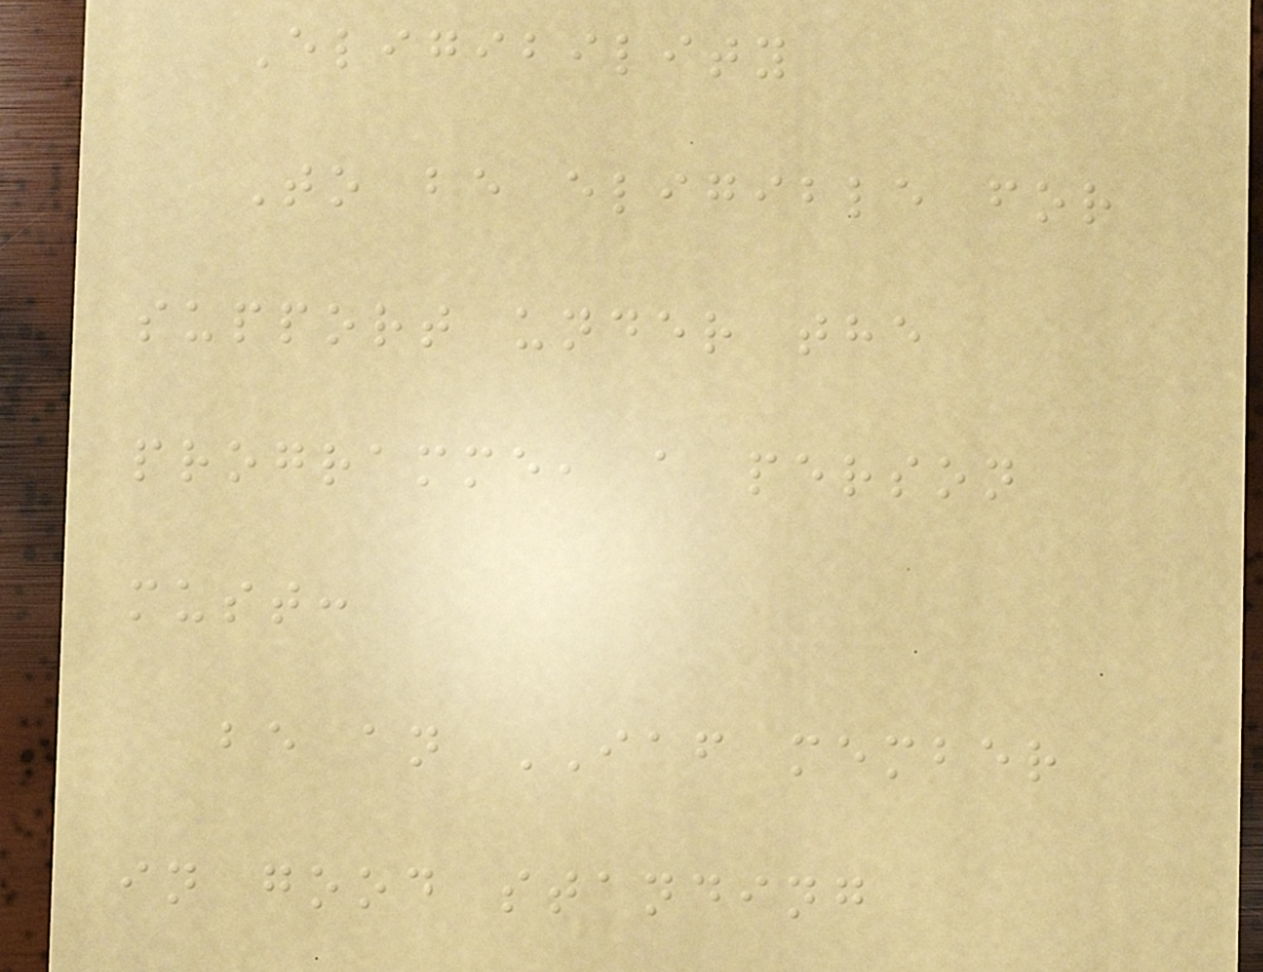Eligibility
To be eligible for
support under the
programme, a person
must:
be an IAF member
in good standing
